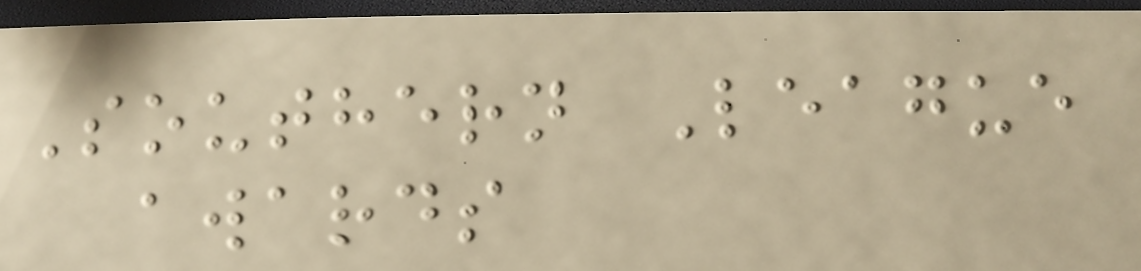Southern League
awards
